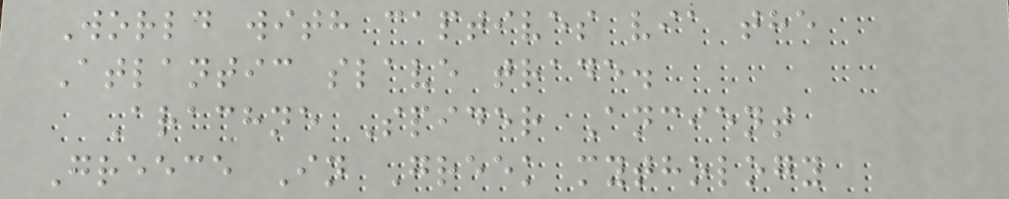World with captives via the
Atlantic slave trade.
Arachne Spider Ancient
Greece In Greek mythology
